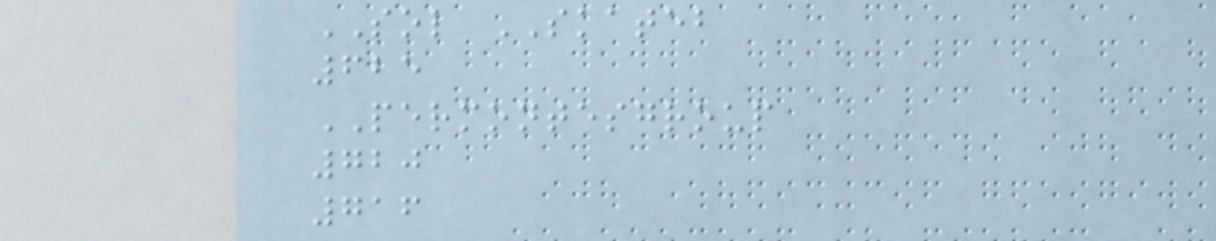SOL SKATEB
625
PERMONTESGROUP
720
716
